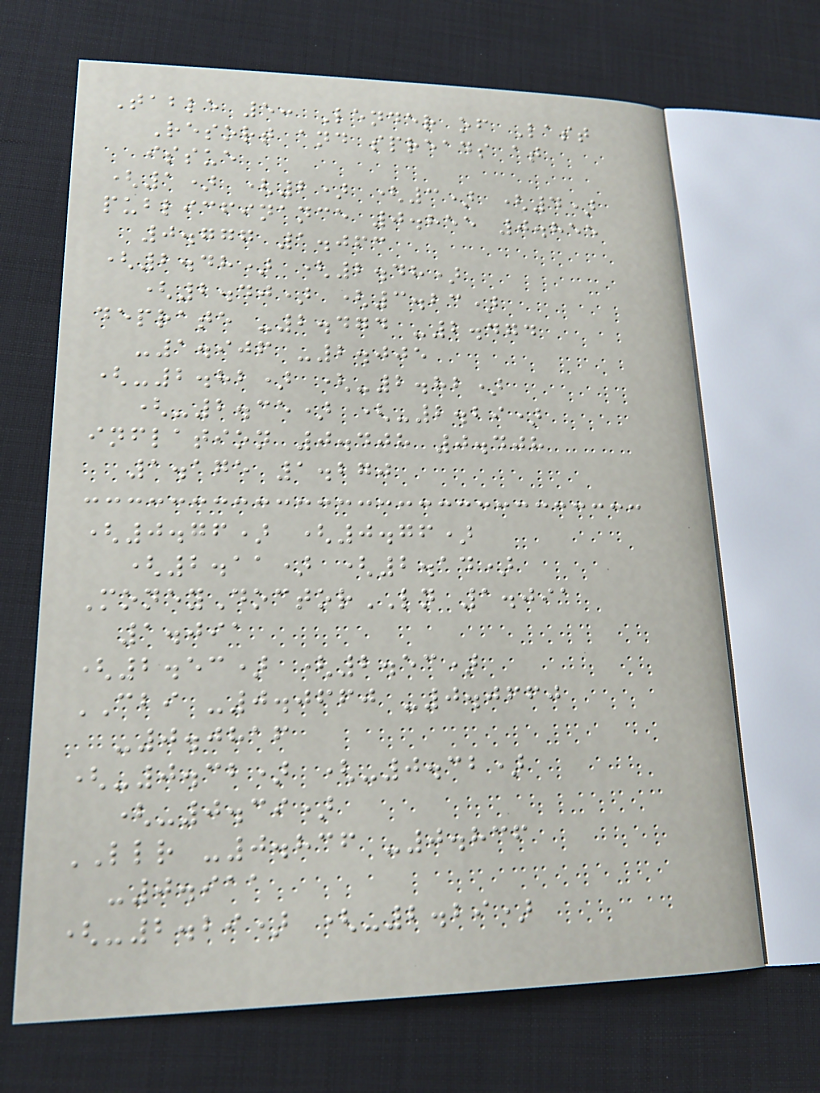Table 5: Lender of Last
Resort and spreads at
issue
(1) (2) (3) (4)
publicfinance 0.855 0.855
0.777 1.063
(2.48) (2.48)
(2.40) (3.23)
deprate -2.474 -2.474
-1.906 -2.005
(-2.82) (-2.82)
(-2.35) (-2.29)
inflation 0.408 0.408
1.175 1.270
(0.76) (0.76)
(2.11) (2.14)
MoneyDoctorLN 1.091
1.091
(2.53) (2.53)
CBI -0.0660 -0.0660
-0.0816
(-0.32) (-0.32)
(-0.39)
LLR -0.836 -0.836
-0.911
(-2.29) (-2.29)
